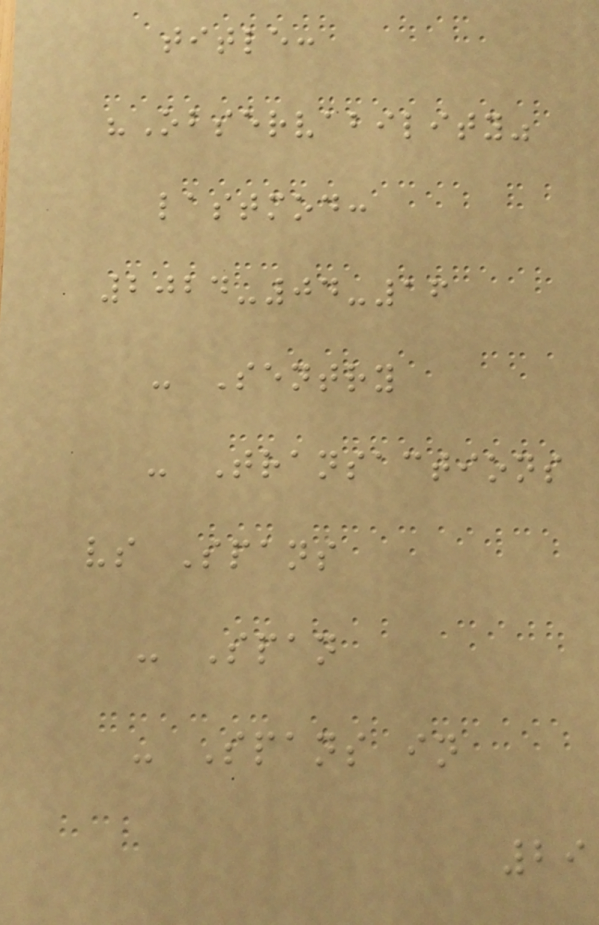title:
"Observability"
lastmod:
2024-04-16
- Sentry
- Transactions
vs Spans
- Span
- Spans in
29
